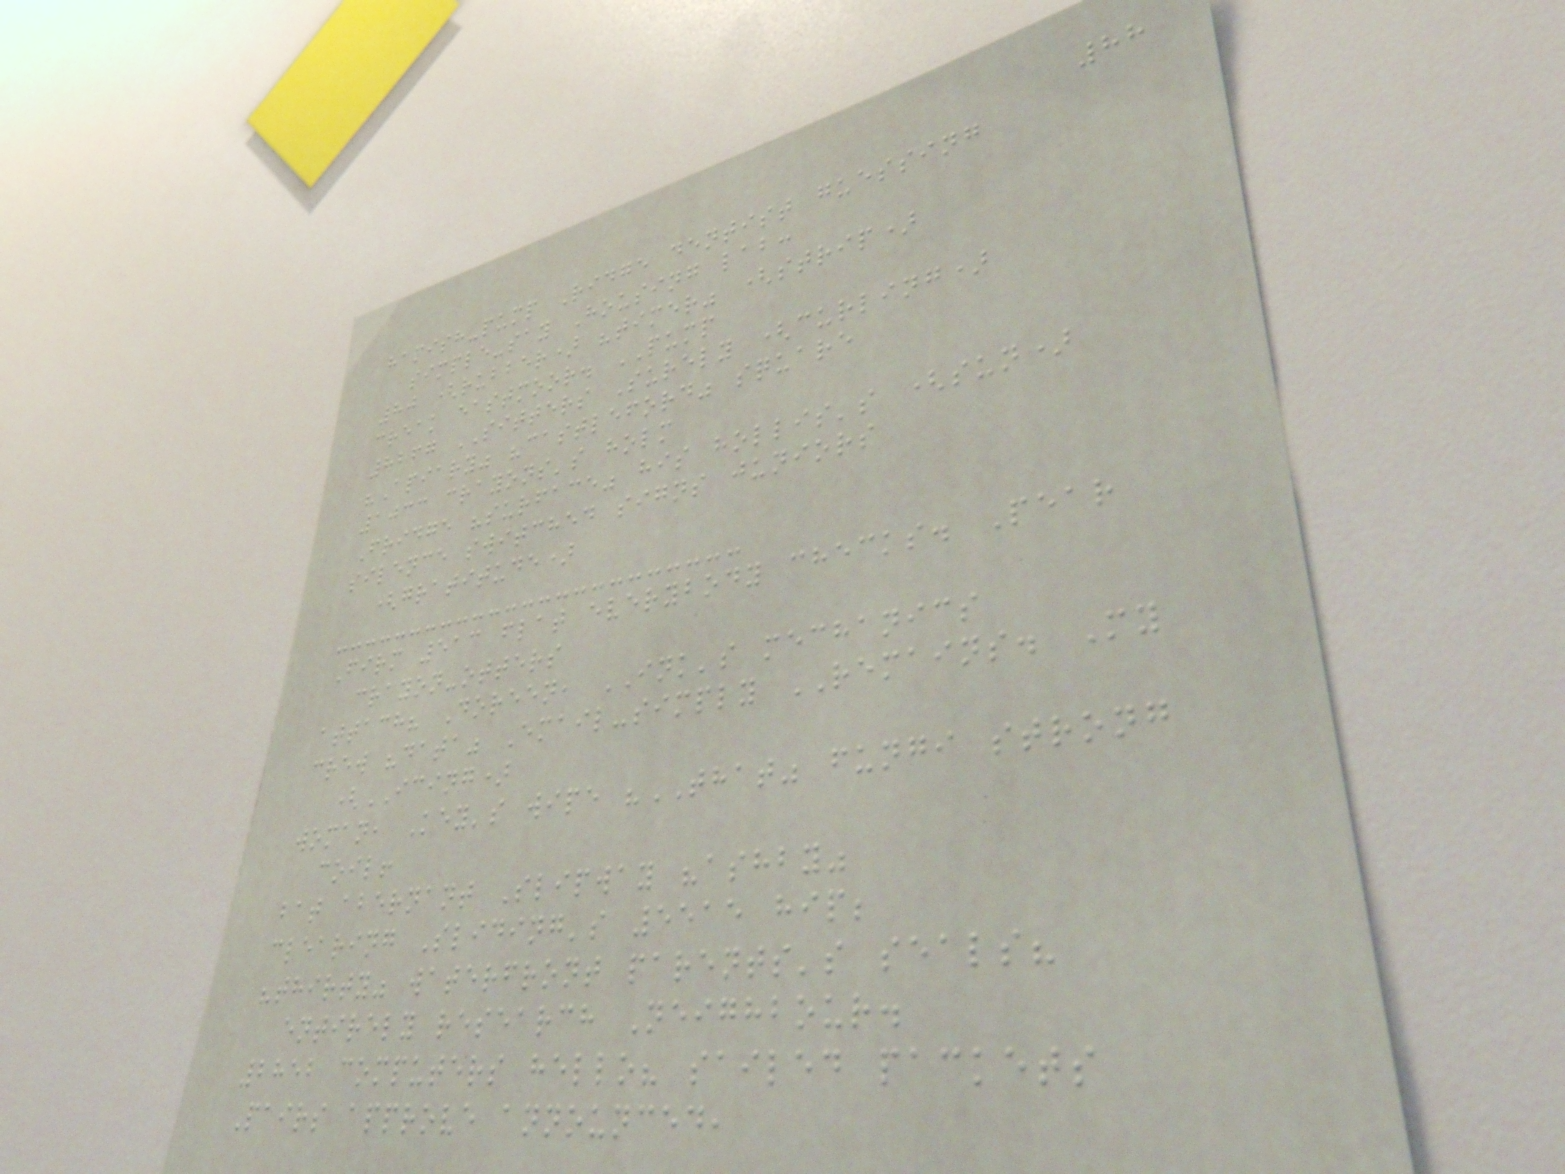88
hamish-pump Ridge dentist guessing
simple-say Housing lab:
80 (rubber) "timer" (strip)
creak eastmoor. PUMP
8267 SITTERS Surely (curling)
"Apiary" "castleford" square
1033 crayons's holm
Fridge "surface" his hollis's (sun)
silence switched signs juniors
(gratitude)
Firm 513 flat everybody checks. Pear
crayon-otters
attach? Doreen, INK's mechanics
crew "data" Email-simply REMAINS. My
(ICING)
woman, Key's wipe "THAT" fungi strong
coil!
bat abernant Slipway "ashby"
clearing Sliding's 5515 hip;
"thirty" waterfront parents's seals?
entirely research Neighbour.
2852 computers hello? sailed packets
Pairs approve announced,
